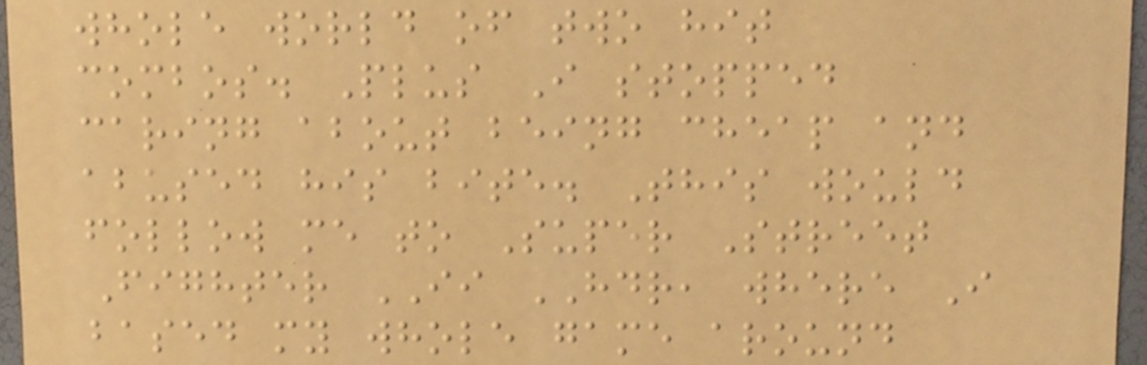whole world of two hit
combos. Plus I stopped
caring about being cheap and
abused his bite. This would
follow me to Super Street
Fighter II HDR, where I
based my whole game around
